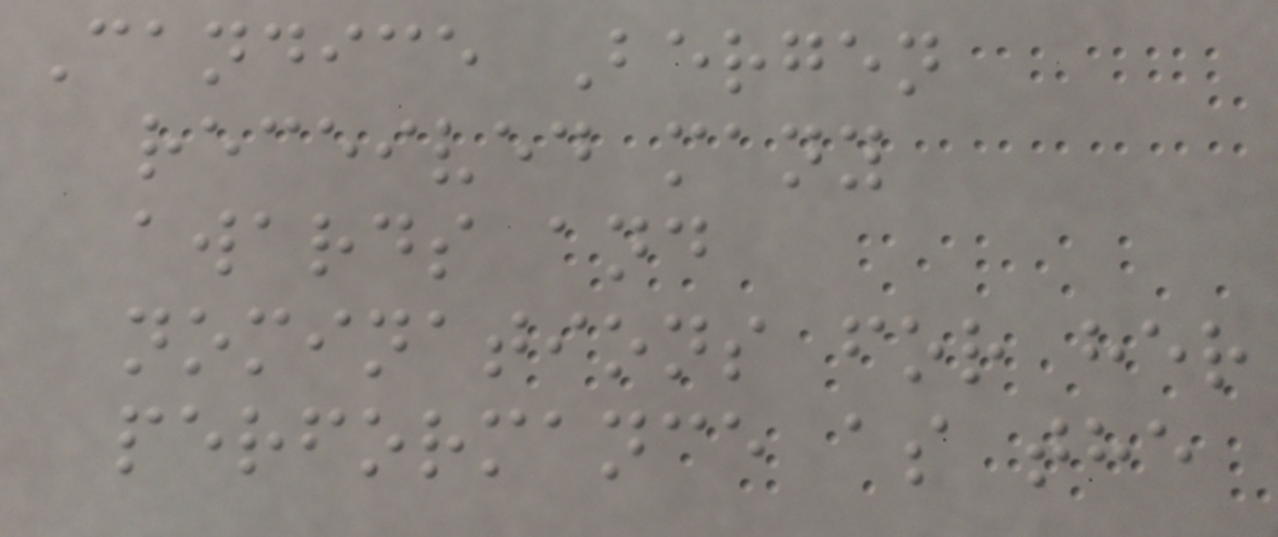Candice Bergen
received many
awards and
nominations for her
performance as the
